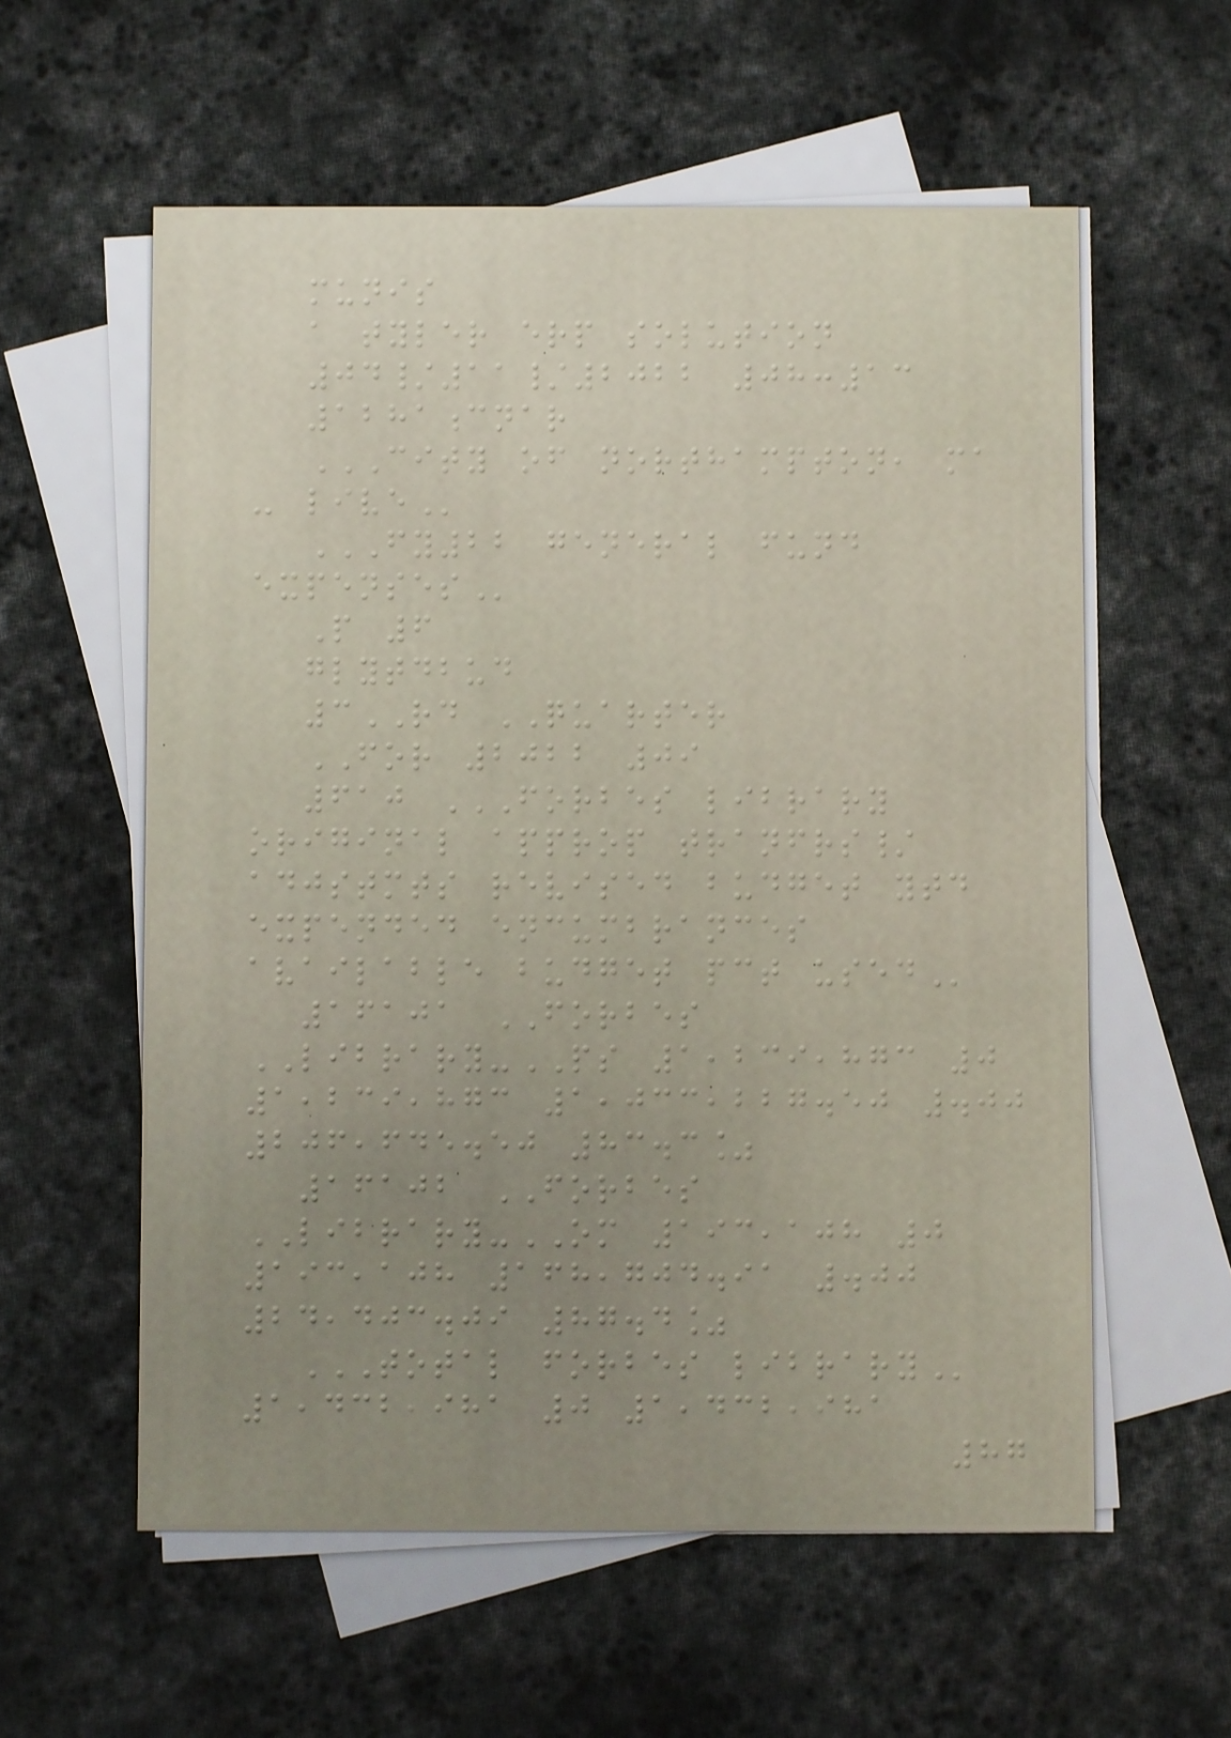munis
a tyler erp solution
04/11/2022 08:13
1281cnar
CITY OF NORTHAMPTON, MA
- LIVE
FY22 GENERAL FUND
EXPENSES
P 6
glytdbud
3RD QUARTER
FOR 2022 09
610 FORBES LIBRARY
ORIGINAL APPROP TRANFRS/
ADJSTMTS REVISED BUDGET YTD
EXPENDED ENCUMBRANCES
AVAILABLE BUDGET PCT USED
16101 FORBES
LIBRARY-PS 1,239,873 0
1,239,873 1,033,227.50 .00
206,645.50 83.3%
16102 FORBES
LIBRARY-OM 193,108 0
193,108 168,704.91 .00
24,403.09 87.4%
TOTAL FORBES LIBRARY
1,432,981 0 1,432,981
87
